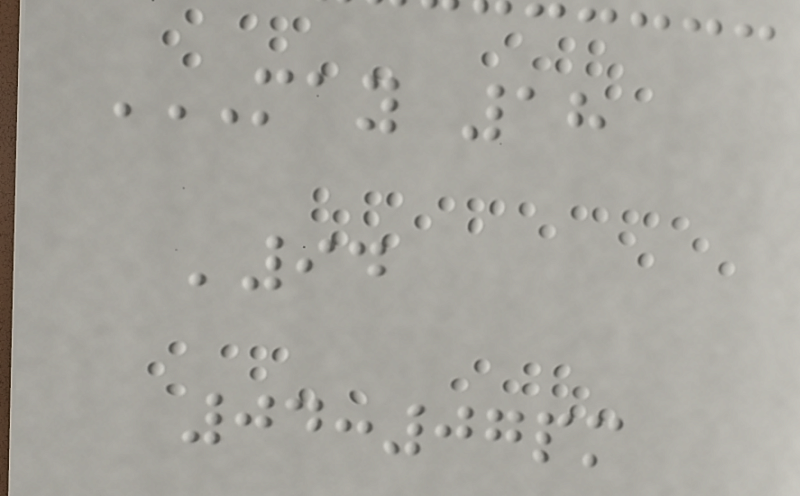MAY 18
'94
04:07PM
